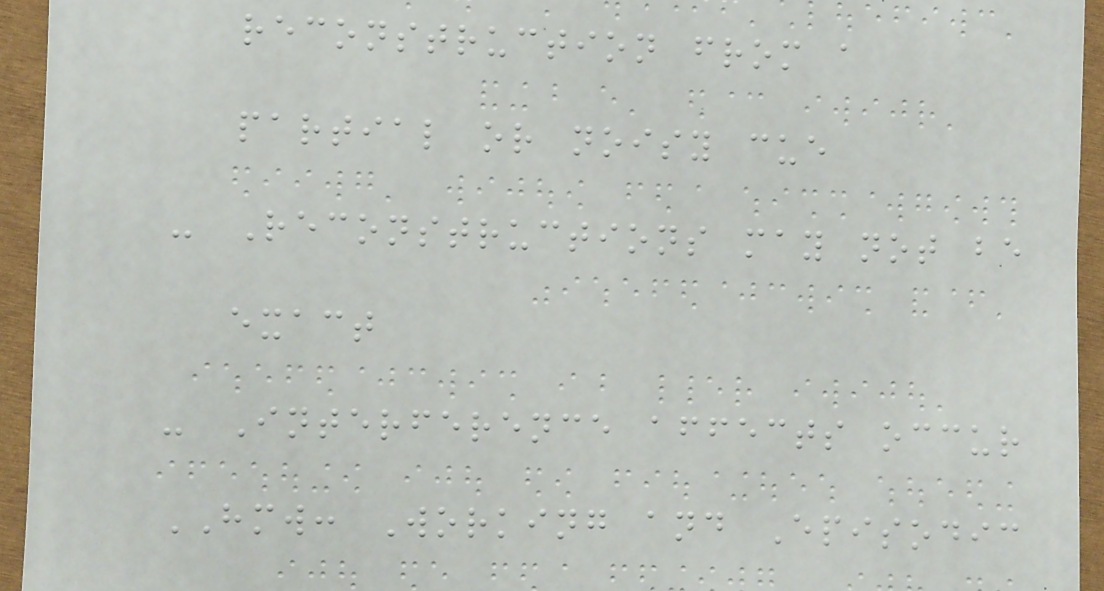reconstruction from a
partial or noisy cue
- Reconstructions may not be
exact
- Interference affects occur
HMW: Working and Episodic
